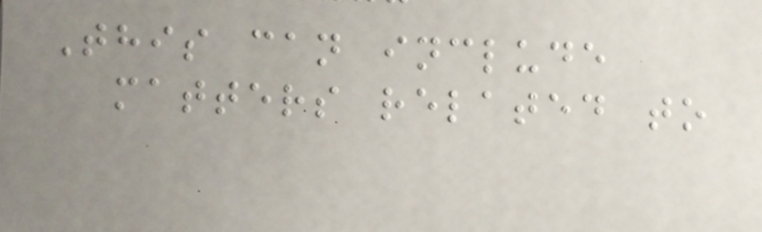This can include
matters related to
